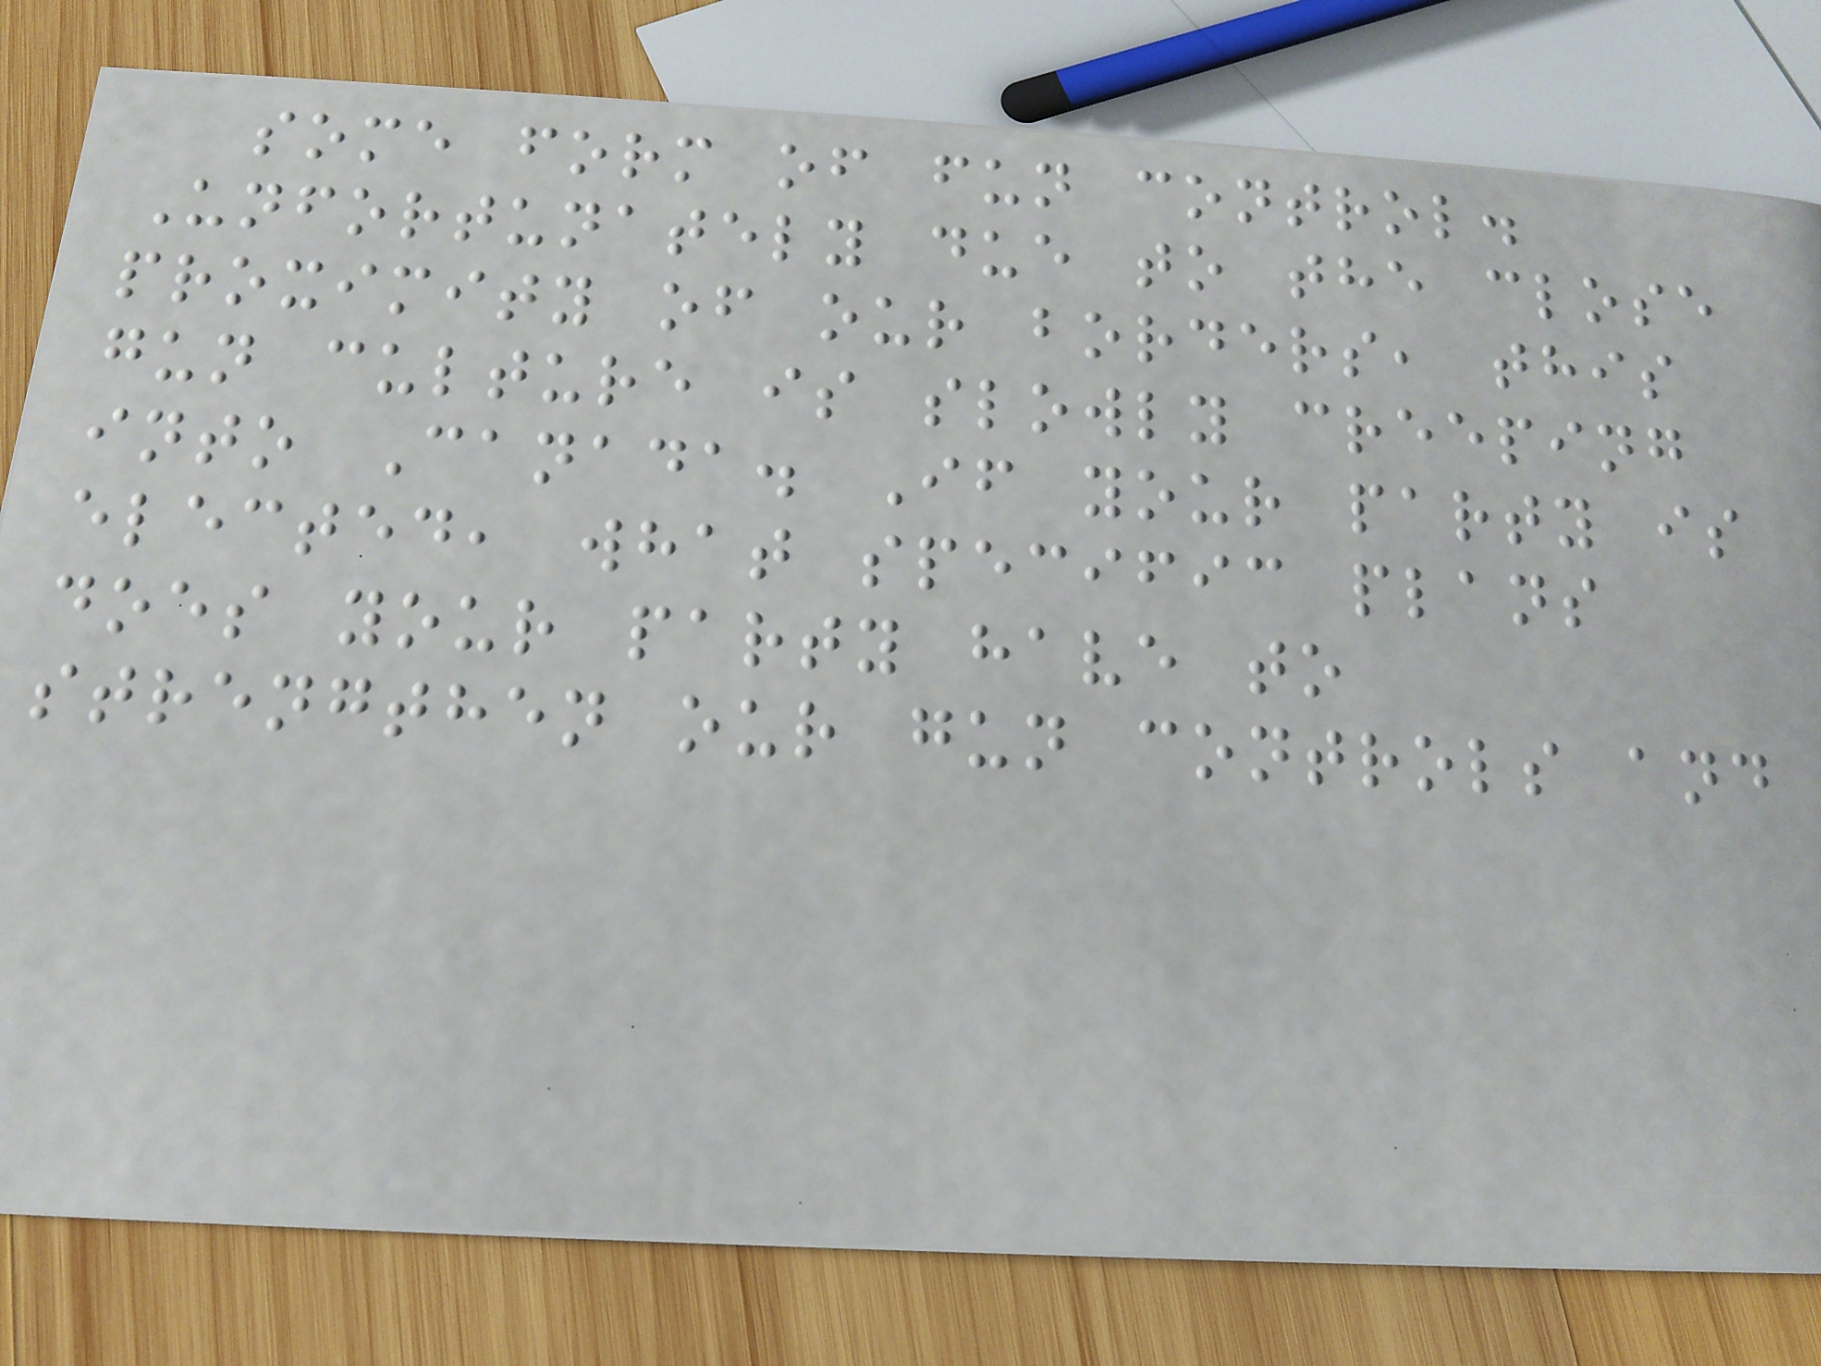some form of fun control.
Unfortunately due to the close
proximity of our borders, this
gun culture is slowly creeping
into Canada. If your party is
elected, what specific plans
does your party have to
strengthen our gun controls and
